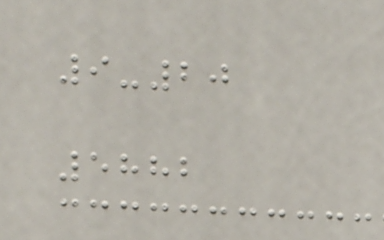9-20
5882
